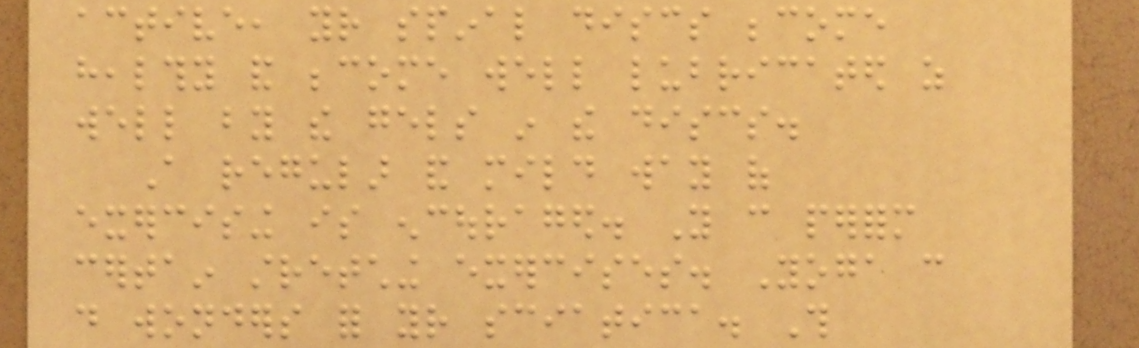active, your spinal discs become
healthy and become well lubricated as
well by the gels in the discs.
A regular and mild way of
exercising is encouraged. You can perform
certain stretching exercises. Yoga can
do wonders for your sciatica. This
